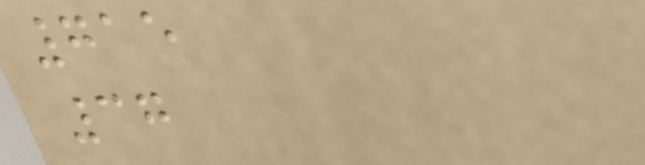715
37
